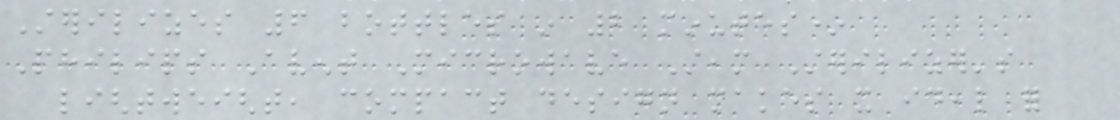Sterilizes 6 bottles in 2 minutes*
Philips Avent Microwave Steam Sterilizer's
lightweight, compact design makes it ideal for
